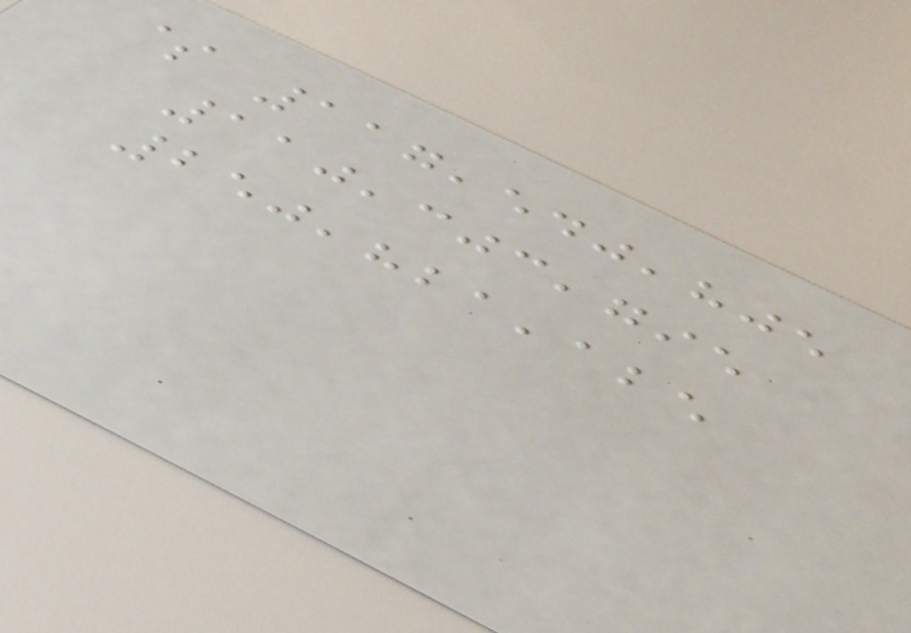$ 117,540,805
110,303,795
250,821,125
